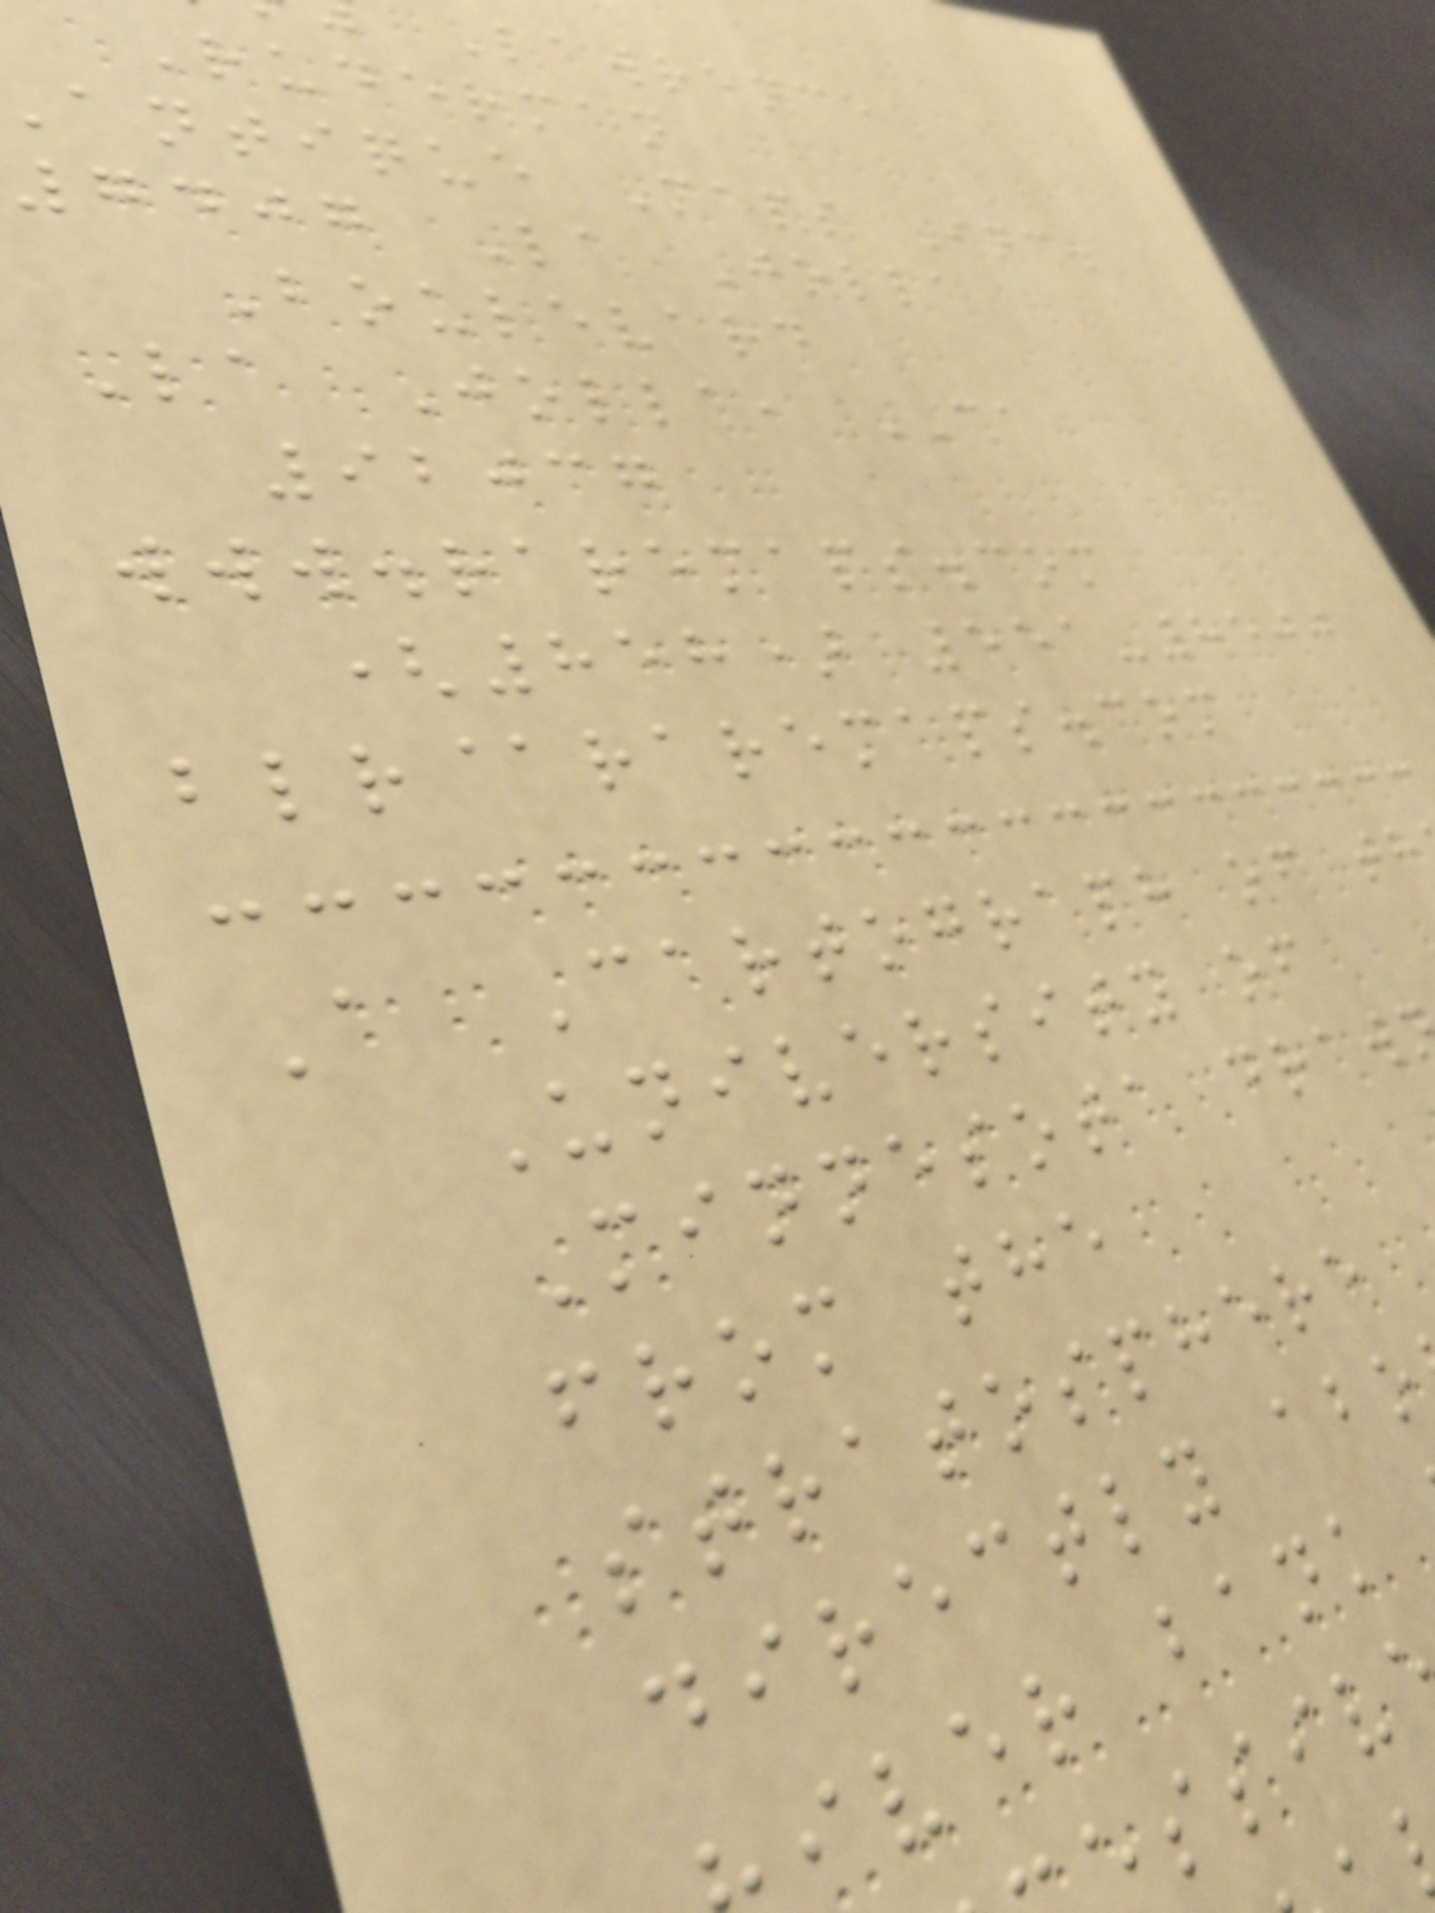Lawrence
Ruderman
antique Maps Inc.
7407 La Jolla
Boulevard
La Jolla, CA
92037
www.raremaps.com
(858) 551-8500
blr@raremaps.com
A Cartograph of th
University of
Minnesota draw
from the
stratosphere
directly abo
iver bank
